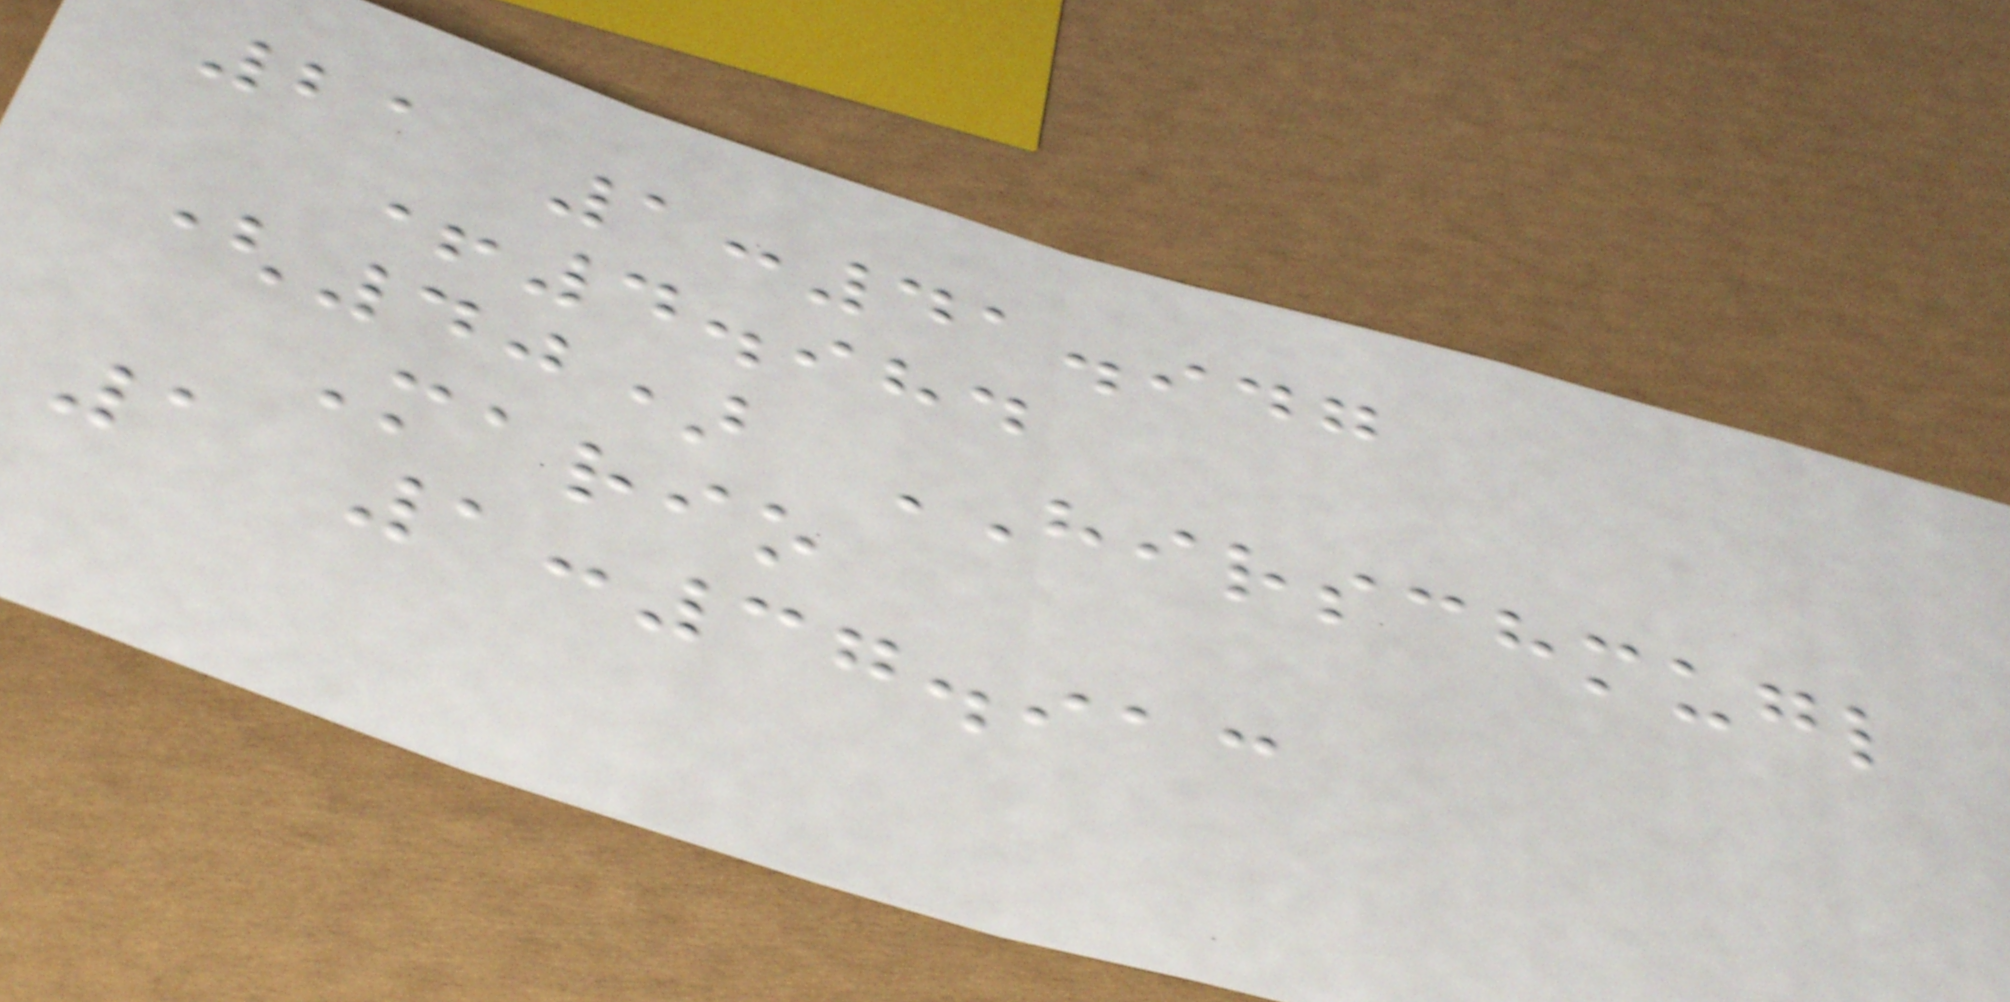21 1:41.947
+4.984
(40) HIRSCHMUGL
Mario
1 1:37.913
